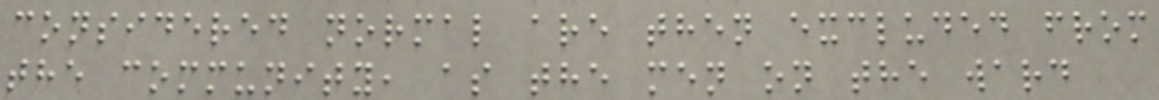considered normal are then excluded from
the community, as the men on the ward
